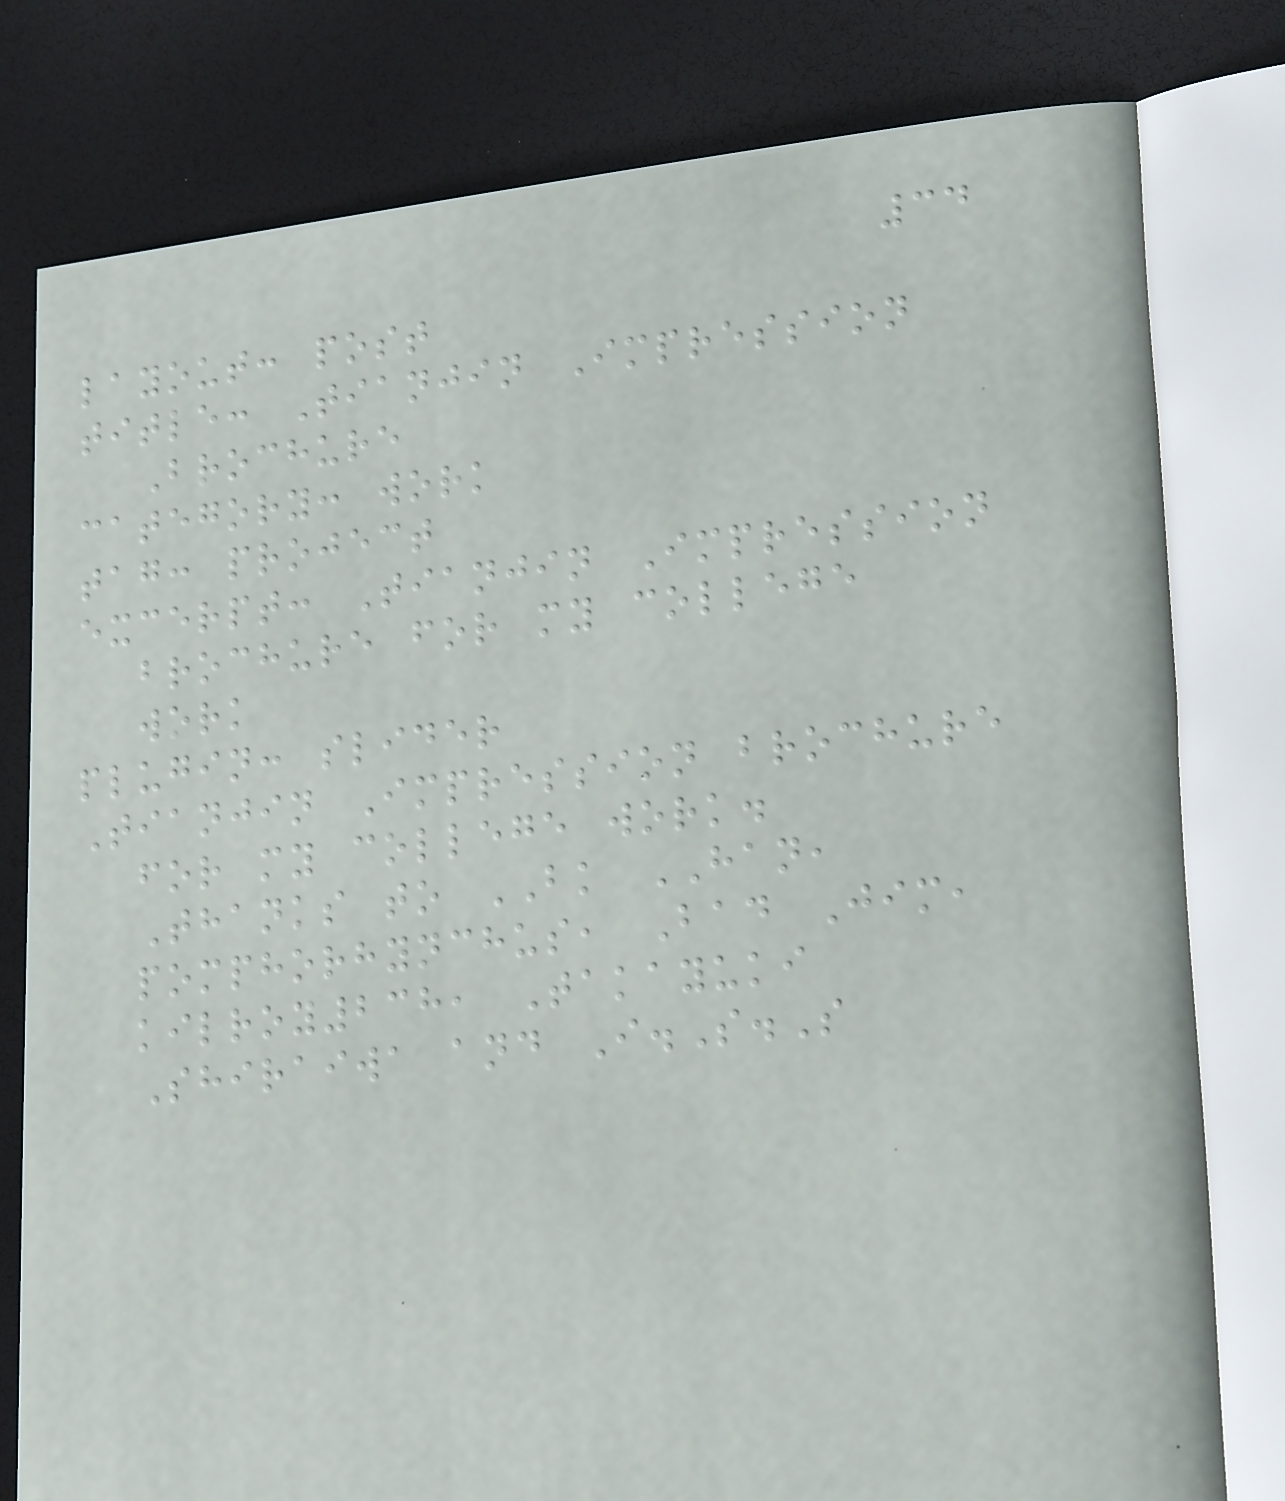34
layout: post
title: Tianjin Impression
Brochure
category: work
tag: project
excerpt: Tianjin Impression
brochure for my college
work
plugin: slider
Tianjin Impression brochure
for my college work.
Thanks to BK HAN,
pomphorhynchus, Bad Jim,
kilroy238, Takayuki
Shiraiwa and I.S.S
